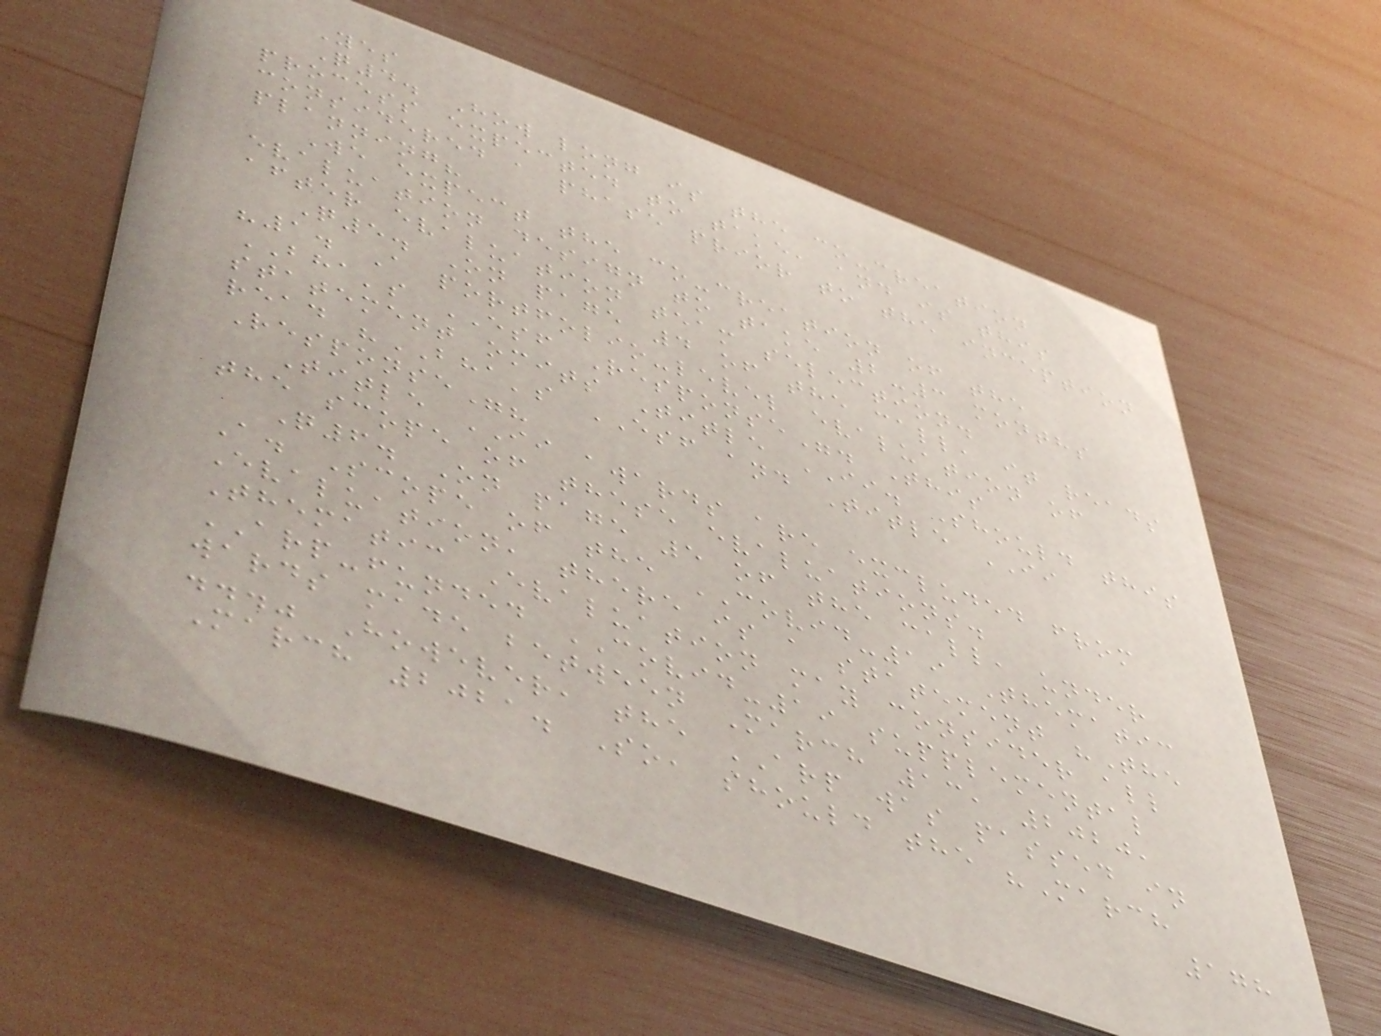Yes
Q4. How long is the co-creation
process expected to take, and is this
considered a phase prior to the inception
planning?
We expect the co-creation of the
evaluation design to take 2-3 months
after evaluation team selection.
Q5. On page 4 of the call, it reads
"1. A portfolio-level evaluation of
BHA's ESF Response". This
statement omits Title II. Should this
read "BHA's ESF and Title II
Response"?
Title II awards are excluded from
the scope of these evaluations.
Q6. On page 5 of the call, under
A. Scope of the COVID-19 Thematic
Evaluation, there is a statement "The
Thematic Evaluation may consider all
ARP-funded COVID-19 supplemental
wards made between March 13, 2020,
..." However, the ARP was passed in
March 2021. So, should the "March
178
